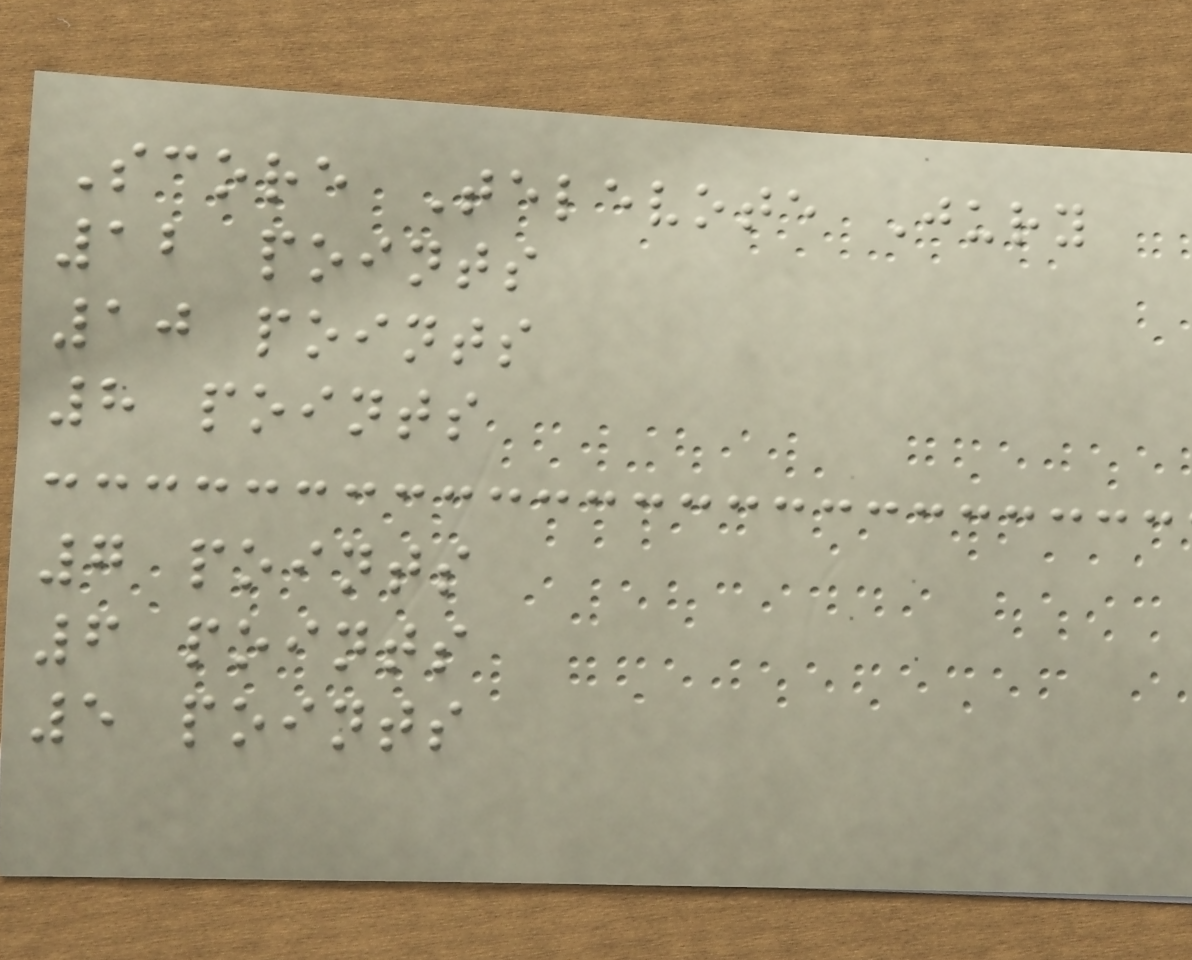Score Televote Jury
12 points
10 points
8 points
7 points
6 points
5 points
